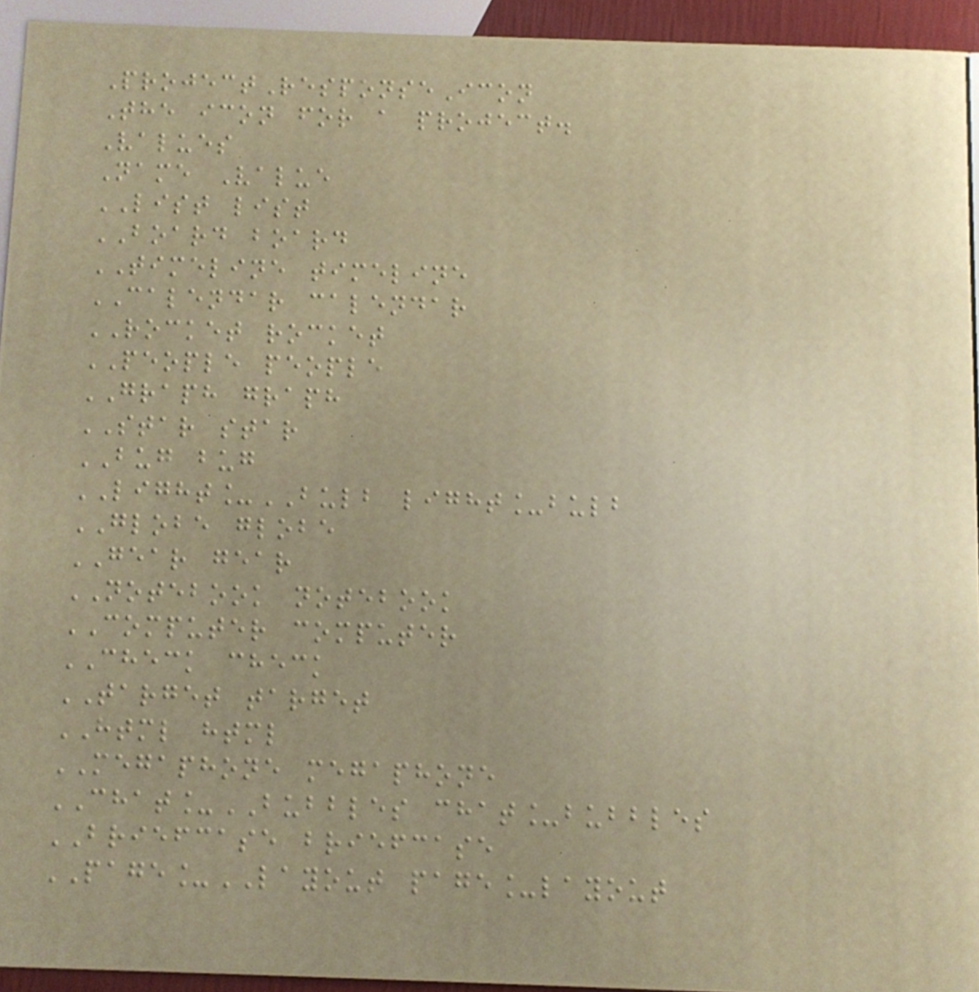ProjectResponseIcon
The icon for a project.
Values
Name Value
LIST list
BOARD board
TIMELINE timeline
CALENDAR calendar
ROCKET rocket
PEOPLE people
GRAPH graph
STAR star
BUG bug
LIGHT_BULB light_bulb
GLOBE globe
GEAR gear
NOTEBOOK notebook
COMPUTER computer
CHECK check
TARGET target
HTML html
MEGAPHONE megaphone
CHAT_BUBBLES chat_bubbles
BRIEFCASE briefcase
PAGE_LAYOUT page_layout
